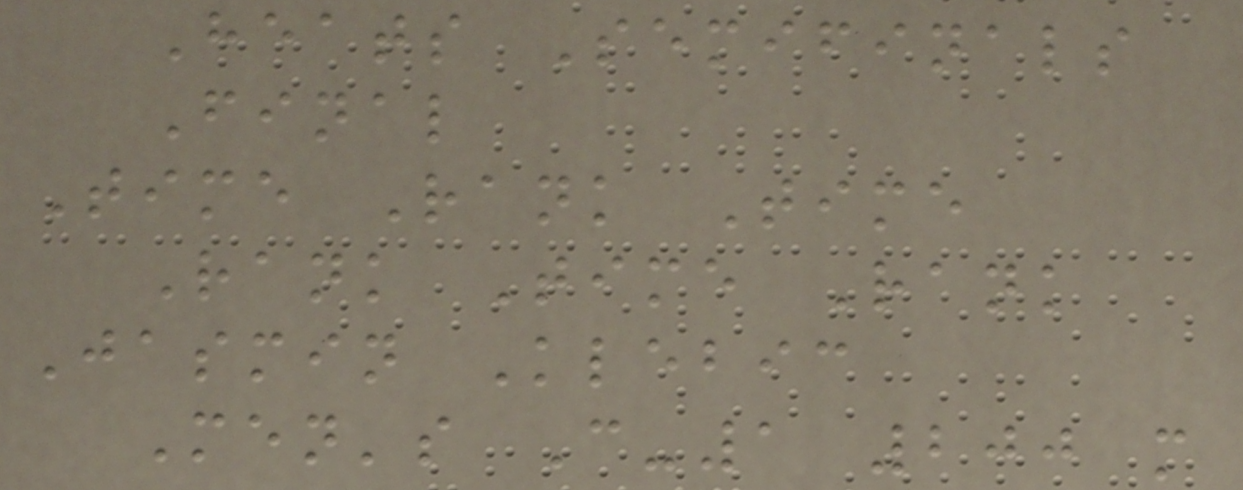Heats Semifinals
Final
Time Rank Time
Rank Time Rank
Jasmin Klebic
Men's C-1 200 m
